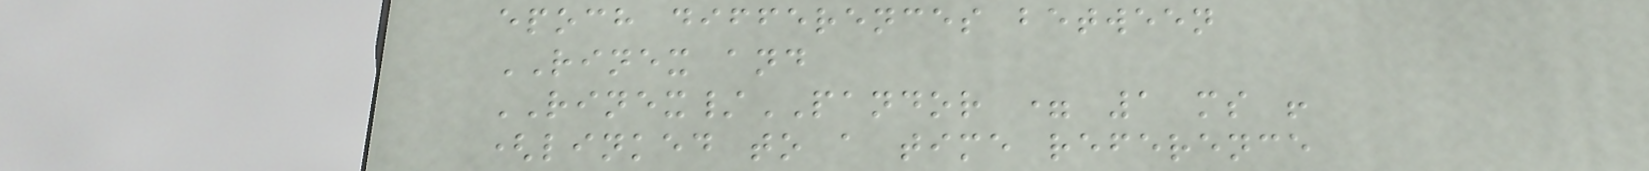epoch differences between
RINEX and
RINEX/PANDOR = 1 ms !
(linked to a time reference
